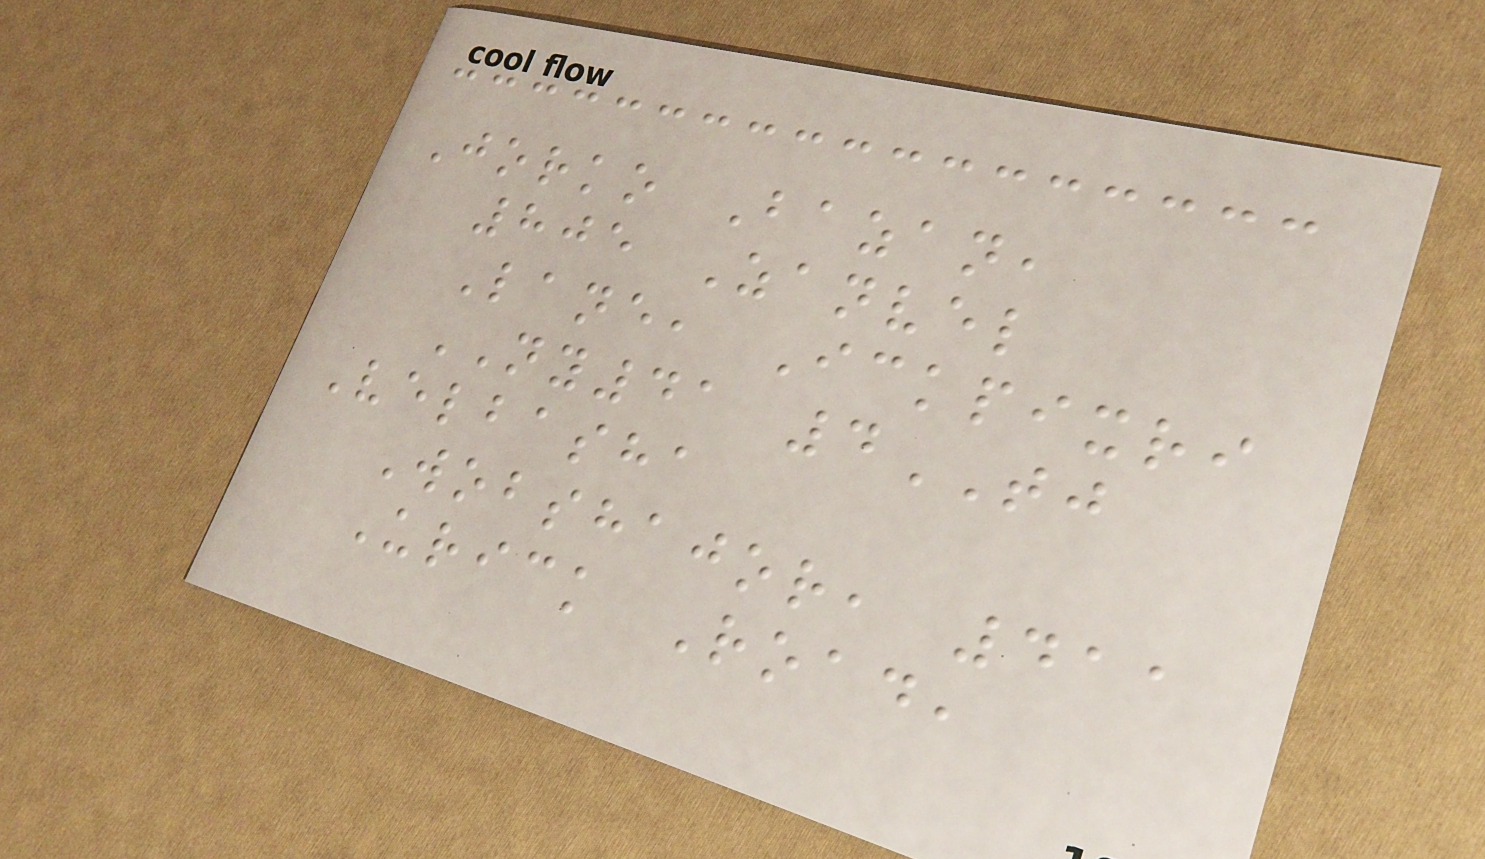Jorko Bazan,
805 Zanvel
Lane, Ickpixri
NY41 4TJ
Velbasha
Wobshajor, 411
Urick Road,
